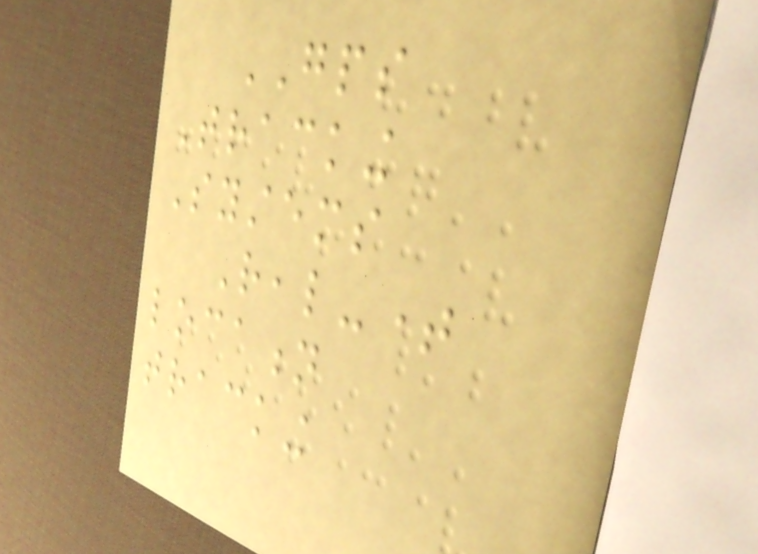GPS
Tracking
Systems
Real-time
location
tracking
